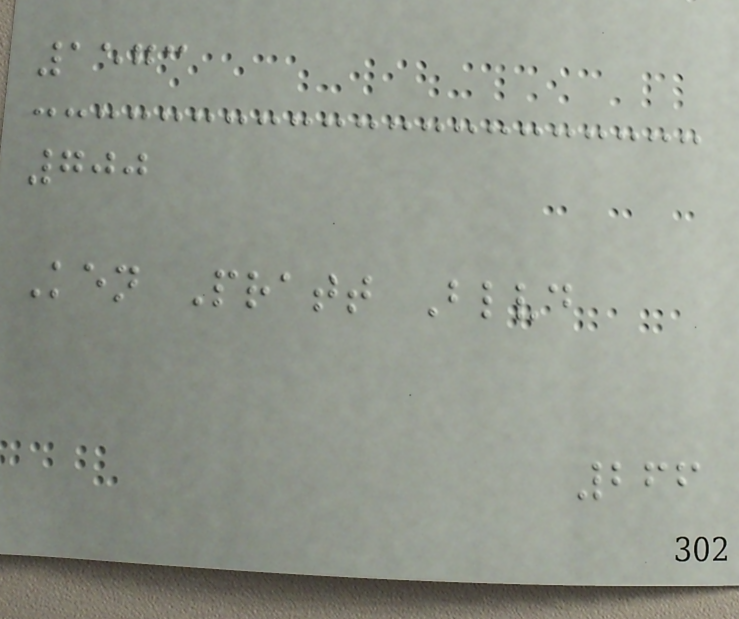1573
700
Ken Pratt Blvd
266
